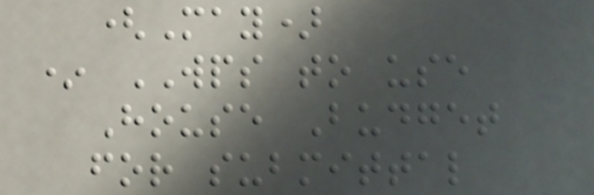(May)
* WPS to use
House Budget
for submittal
